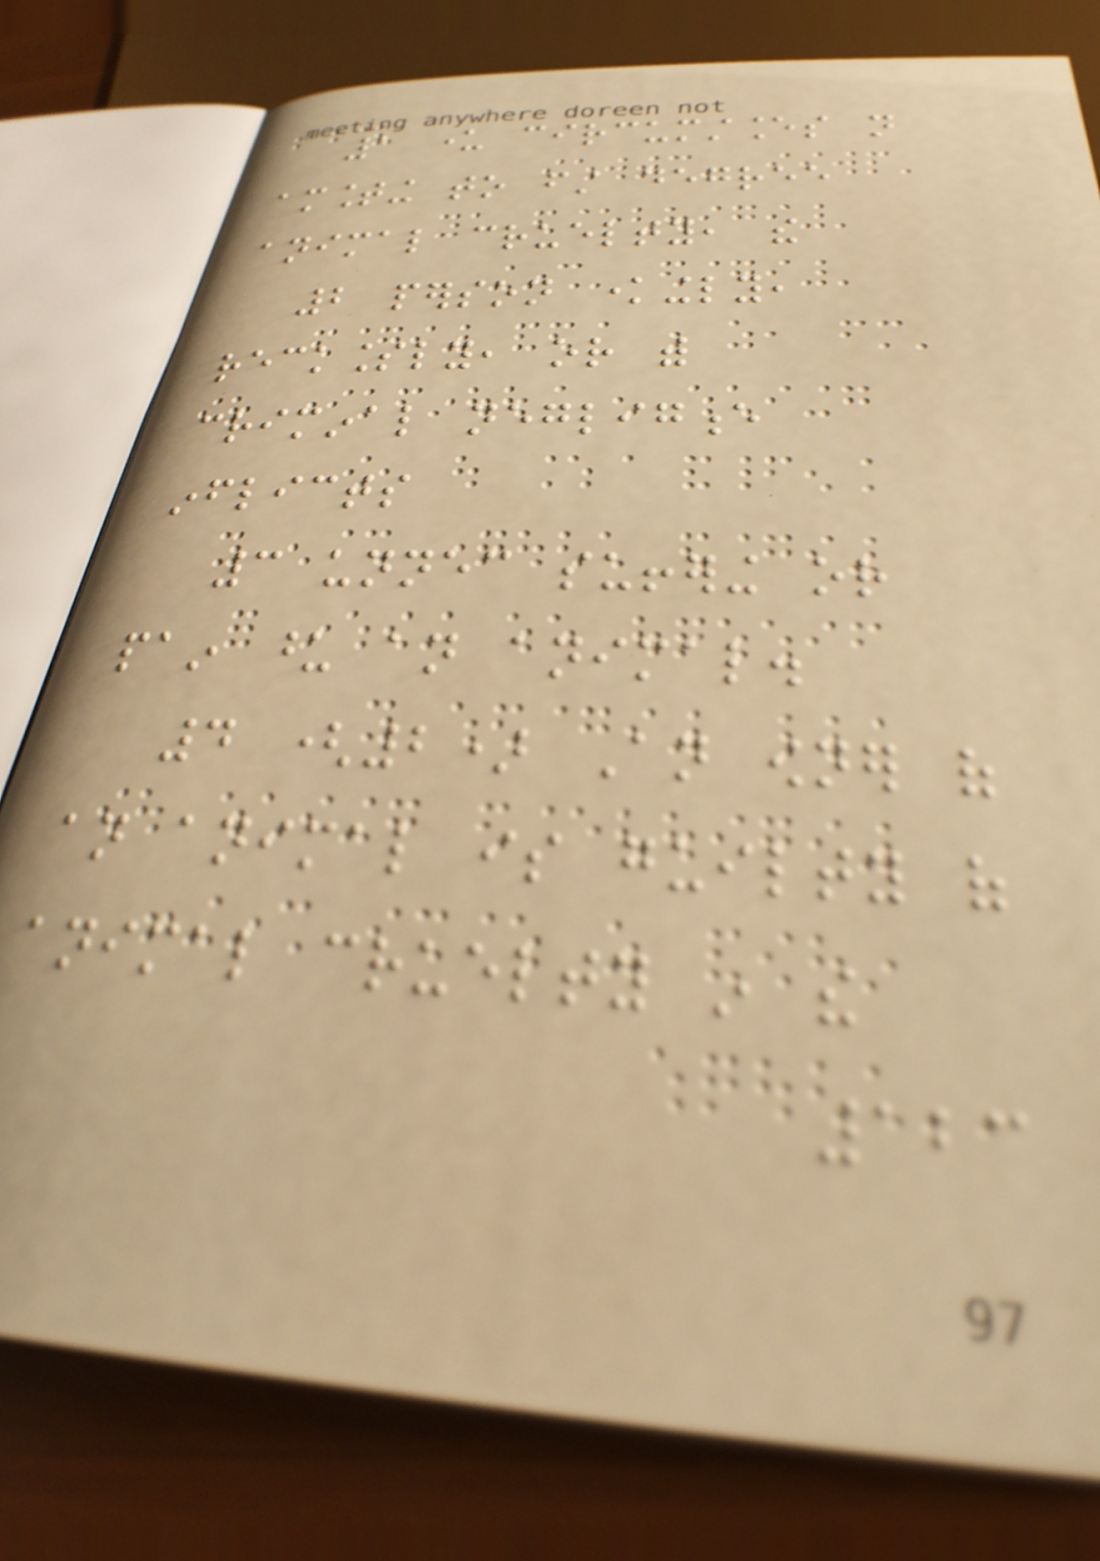1 under circumstances not
amounting to first degree
animal cruelty, the
2 person knowingly,
recklessly, or with
criminal negligence
inflicts
3 unnecessary suffering or
pain upon an animal.
4 (2) An owner of
an animal is guilty of
animal cruelty in the
123
